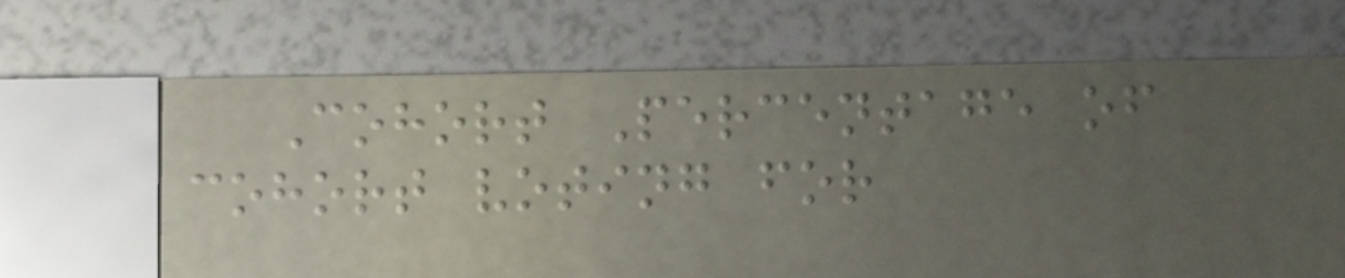Cohort Percentage of
cohort voting for
